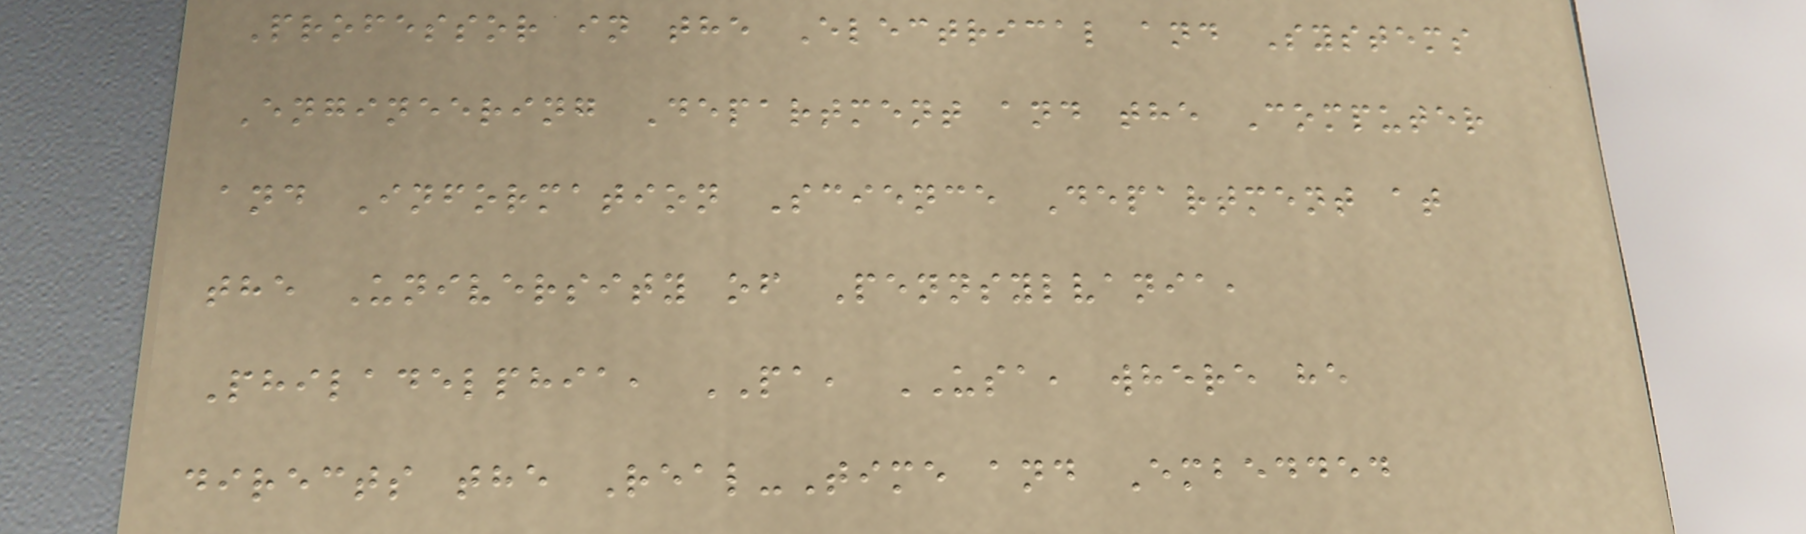Professor in the Electrical and Systems
Engineering Department and the Computer
and Information Science Department at
the University of Pennsylvania,
Philadelphia, PA, USA, where he
directs the Real-Time and Embedded
